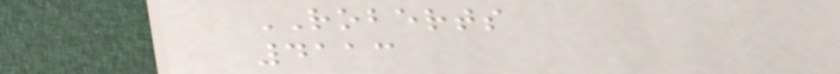ROBERTS
4113
